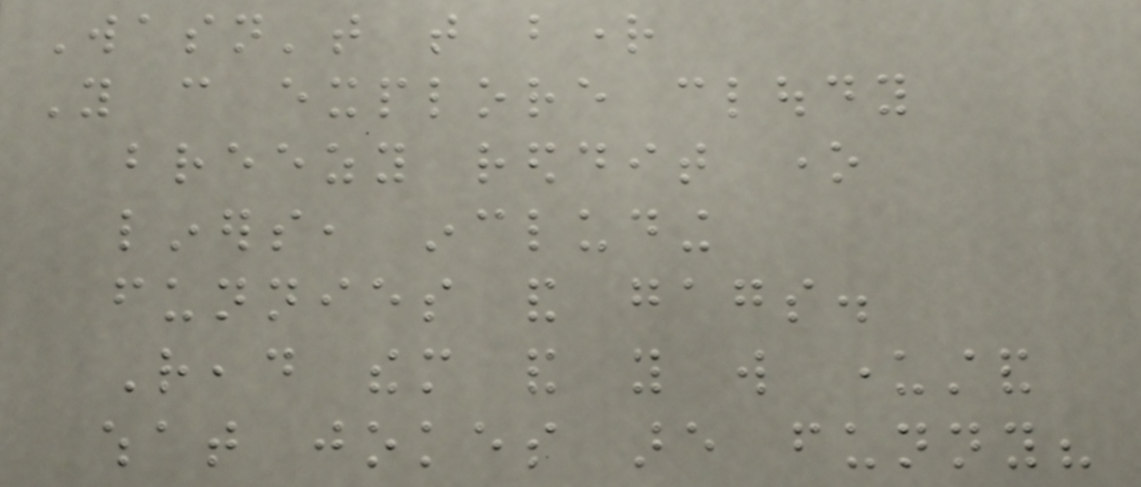Wasn't that bright
You can explore cloudy
breezy reddit one
liners, including
funnies and gags.
Read them and you will understand
what jokes are funny?
